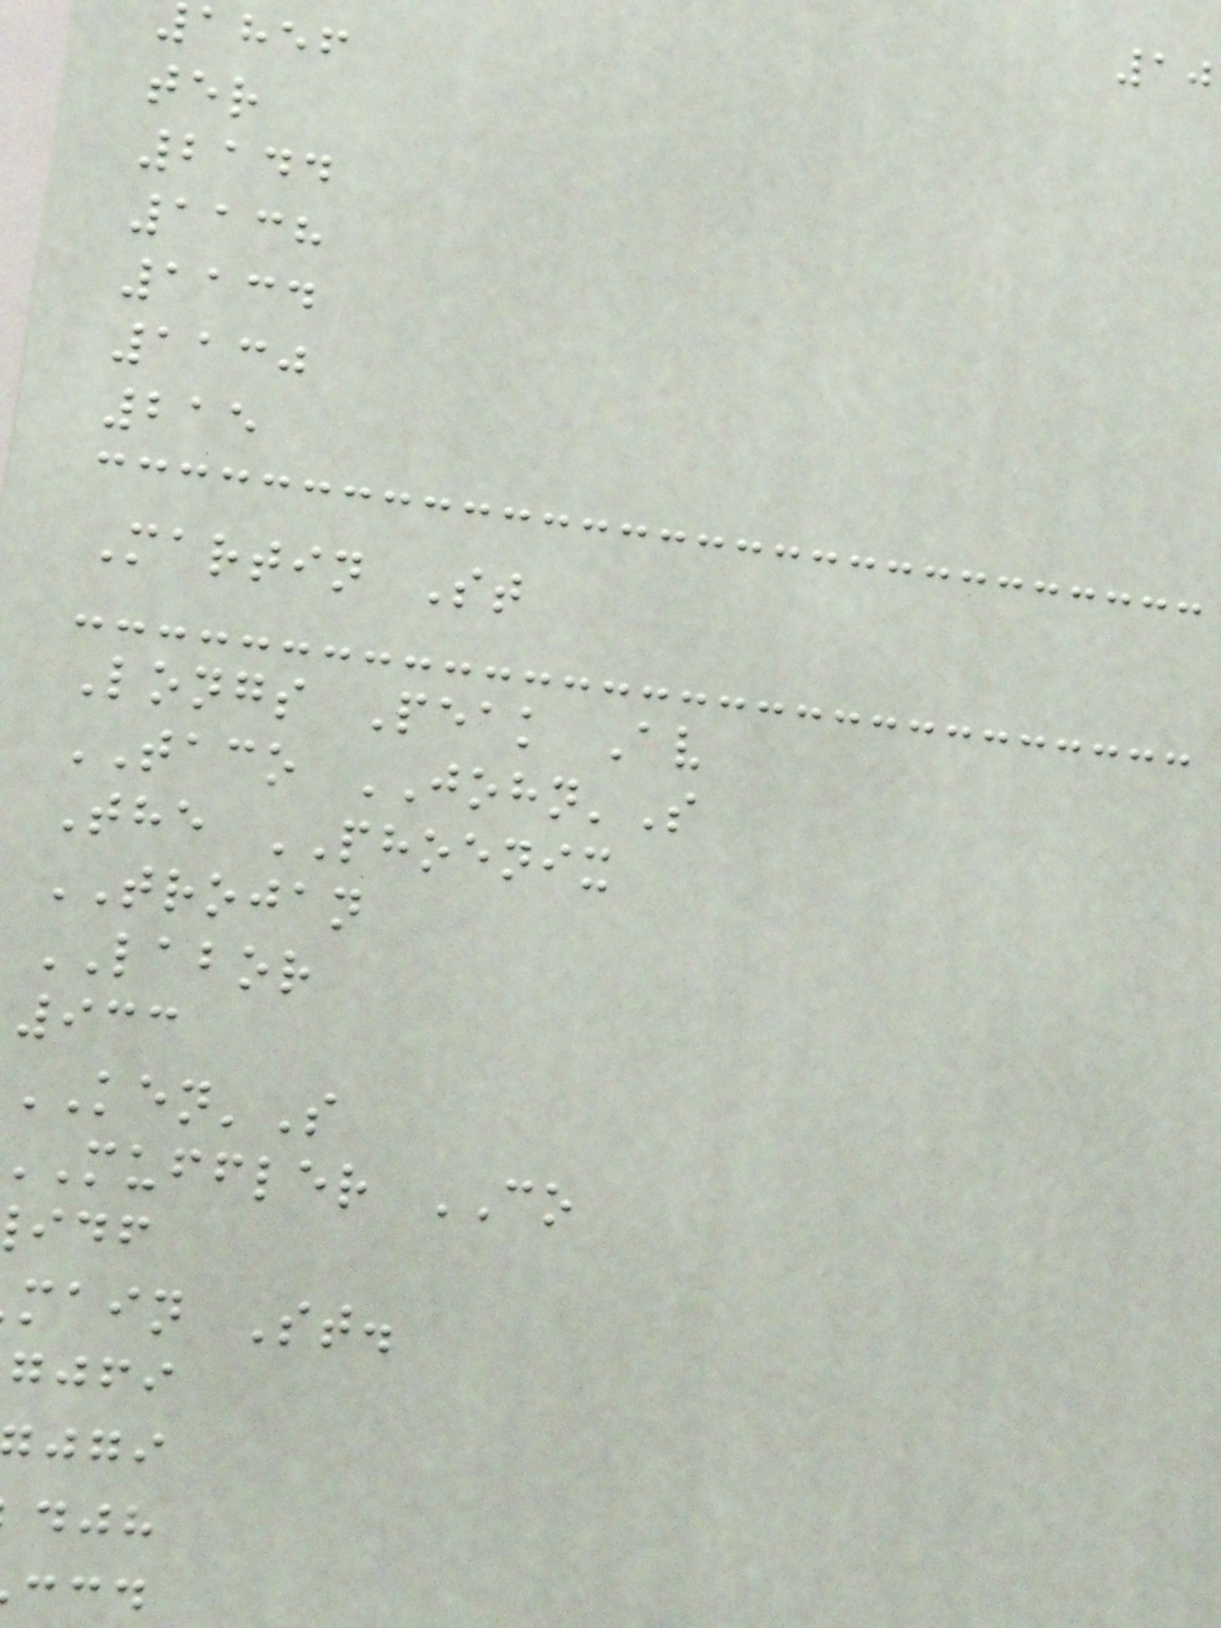ahef
ter
2144
1138
1134
1130
215
Martin St
Longs Peak Av
TACO JOHN'S
The PHOENIX
TROJAN
LABOR
933
KEN'S
muffler CO
main St.
gjfi
